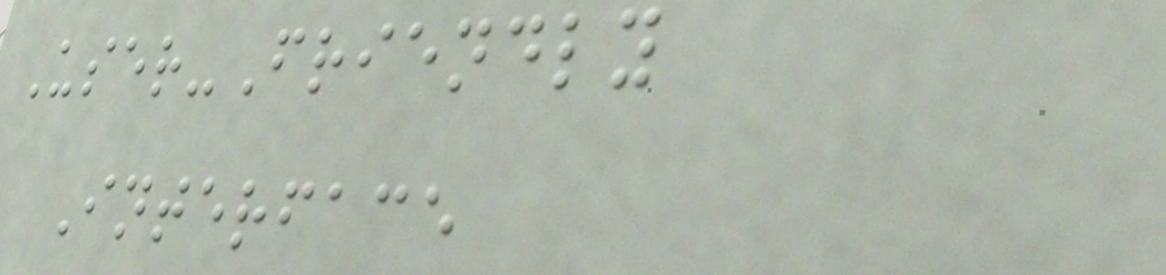User-Friendly
Interface
